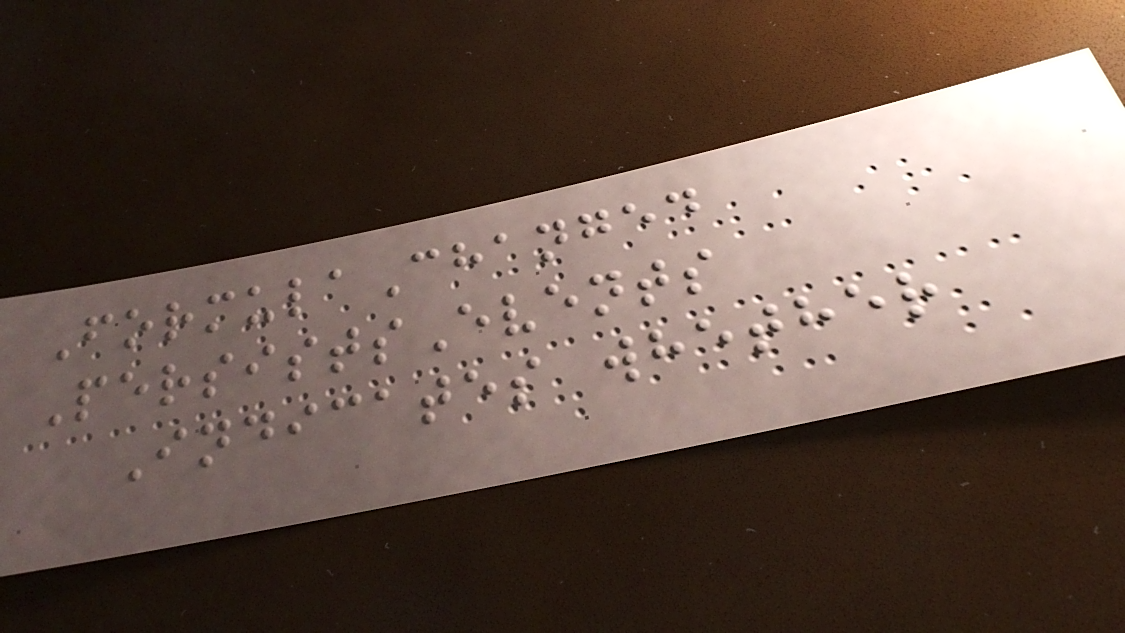FormulaChanged
PersistsEvents
Indicates whether
